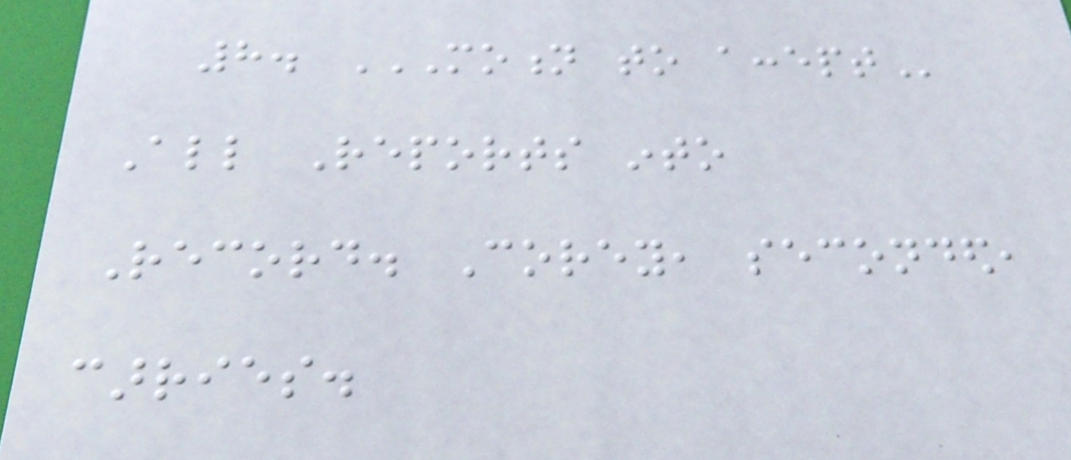8. MOTION TO ACCEPT
All Reports into
Record. Corey, seconded,
carries.
